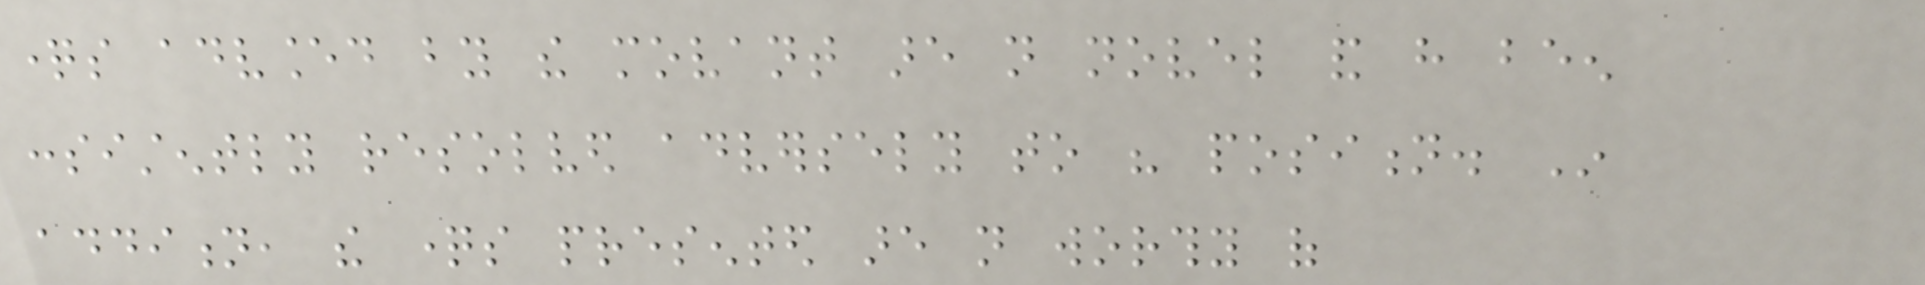questions advanced by the movant are not novel and have been
consistently resolved adversely to his position. In
addition, the questions presented are not worthy of
